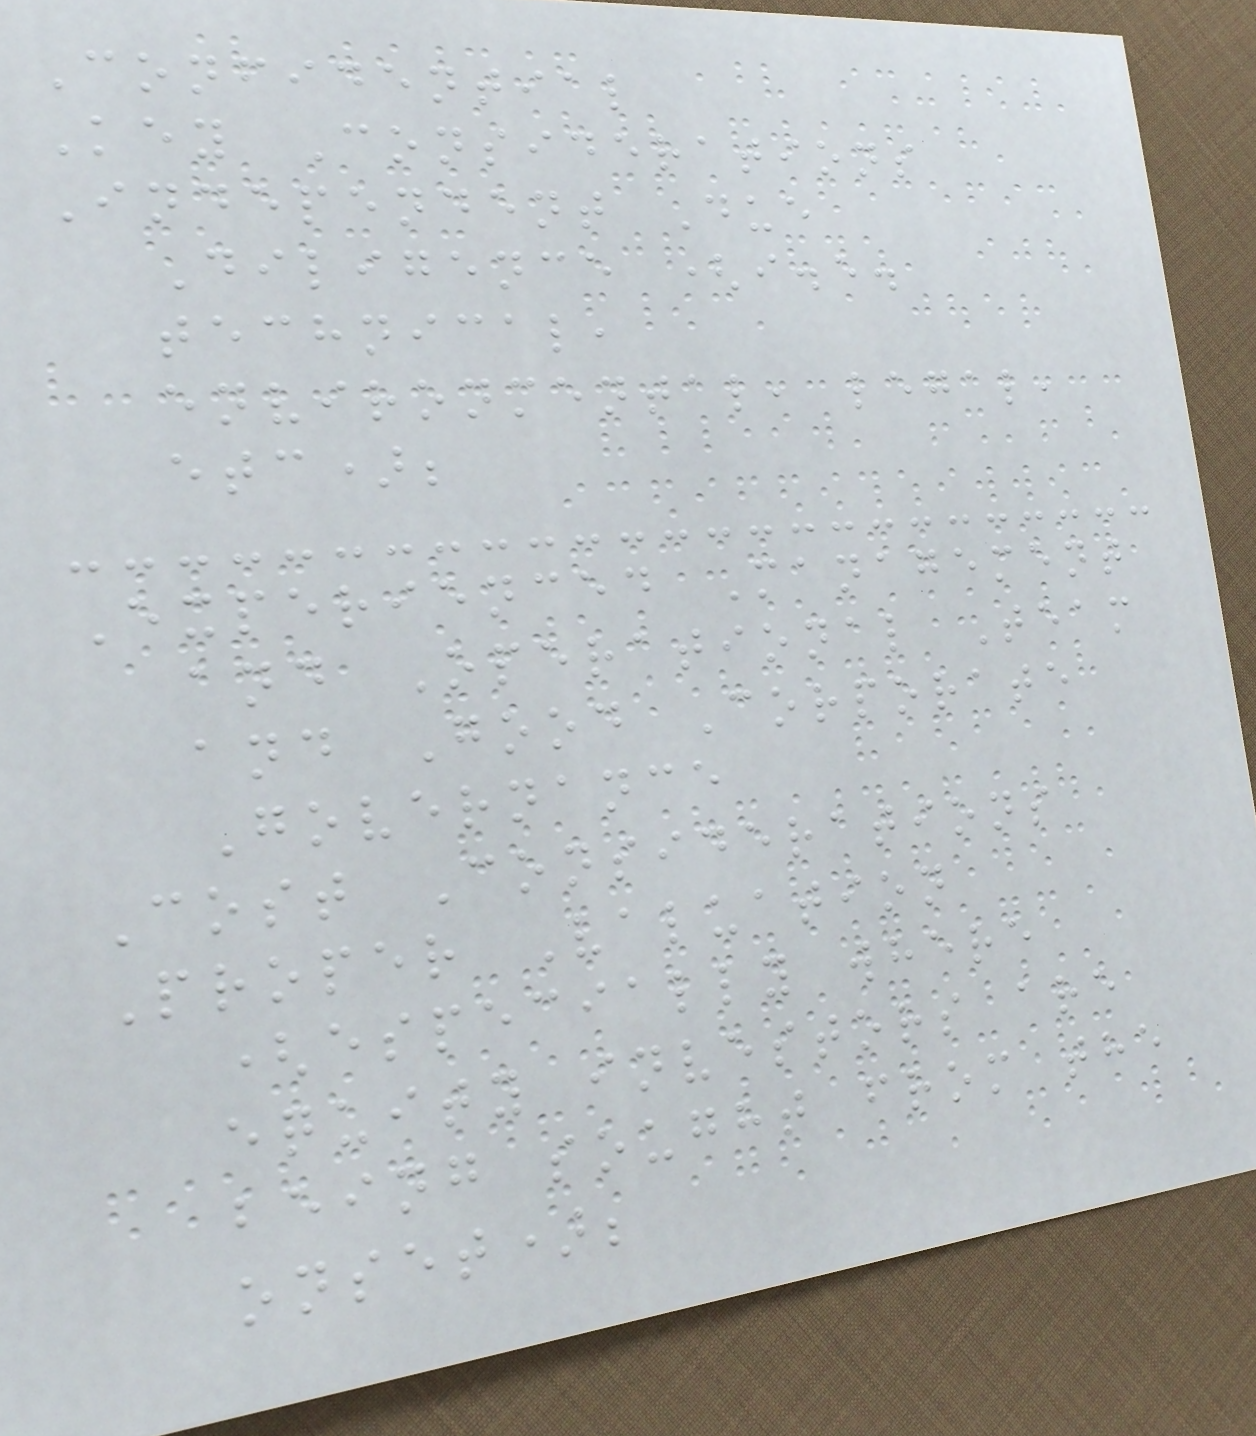Confidential
Key Considerations
Independent Due
Diligence (i.e.
technical,
environmental, legal,
etc);
Experienced Management
and Operational Team
and Good Corporate
Governance
Cost Considerations
Proper Valuation
(especially where
equity investors are
being sought from the
onset);
